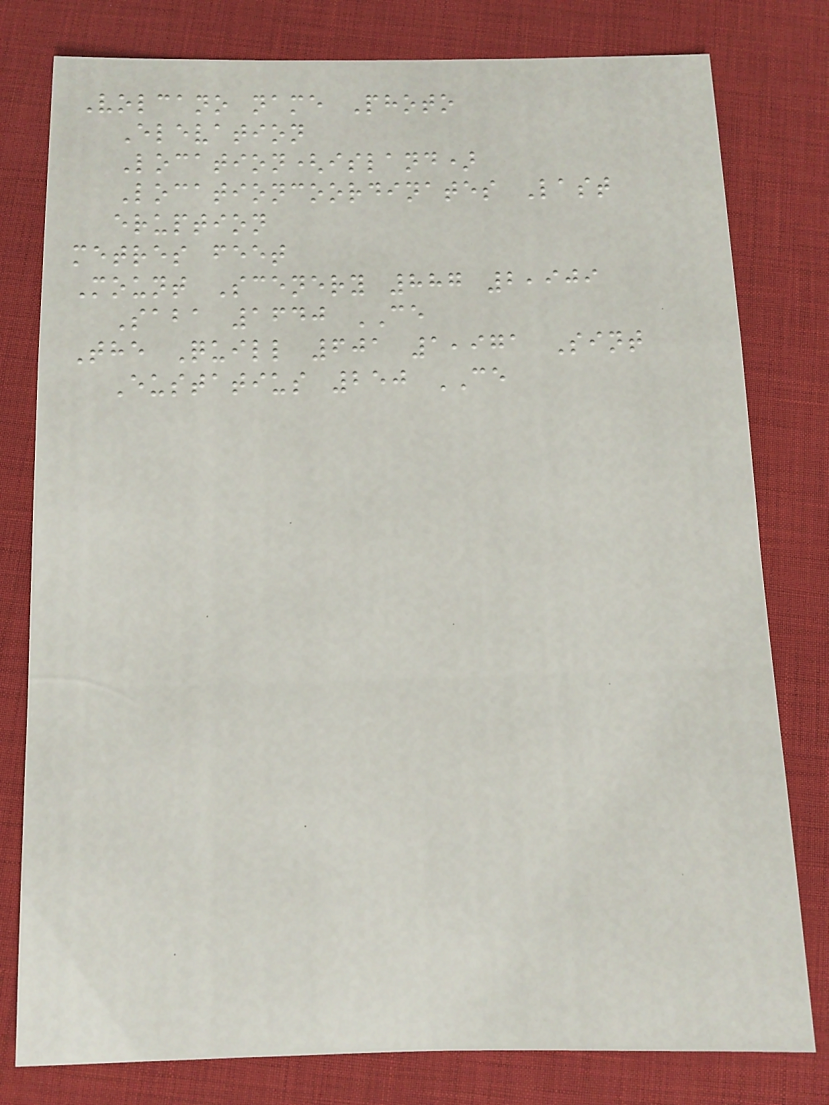Volcano name Photo
Elevation
Location(island)
Locationcoordinates Last
eruption
metres feet
Mount Scenery 887 2,909
Saba 1640 CE
The Quill 601 1,971 Sint
Eustatius 250 CE
